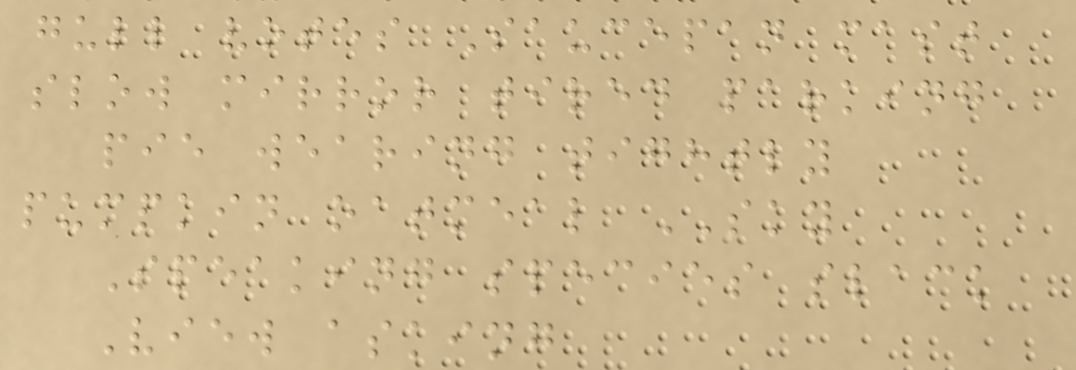gull votes Saucepan mast
slow mirror tired parking
pie wearing tightly
pumpkin oatmeal SKY
Speaking species slack
View asking
